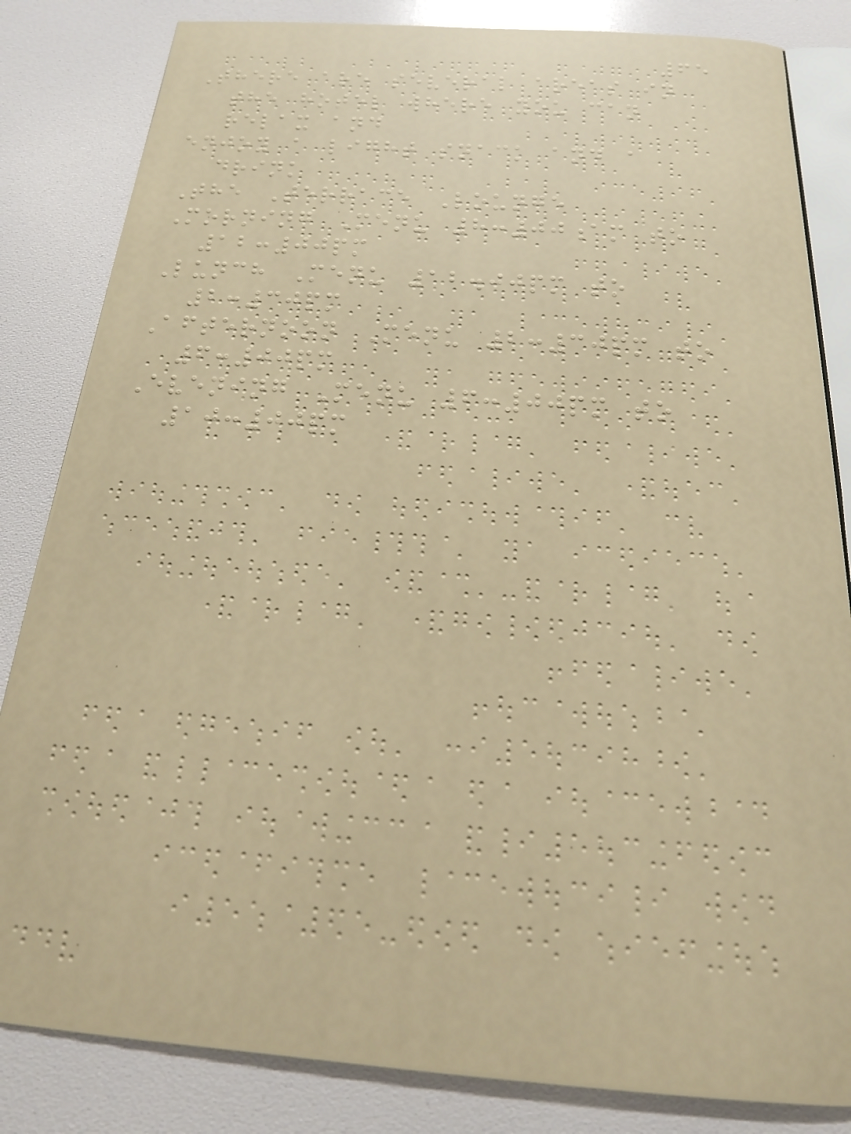65
There are several areas in
the hotel where you can
relax and
enjoy a light snack and a
drink
The Terrace Lounge
Morning Menu 8:00am to
12:00pm
Lunch Menu 12.00pm to
2:30pm
Afternoon Menu 2:30pm to
6:00pm
Evening Menu 6:00pm to
10:00pm
